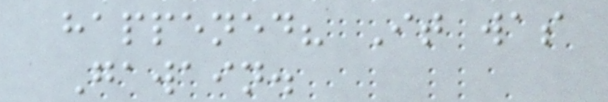happened? It was
Gawain.
